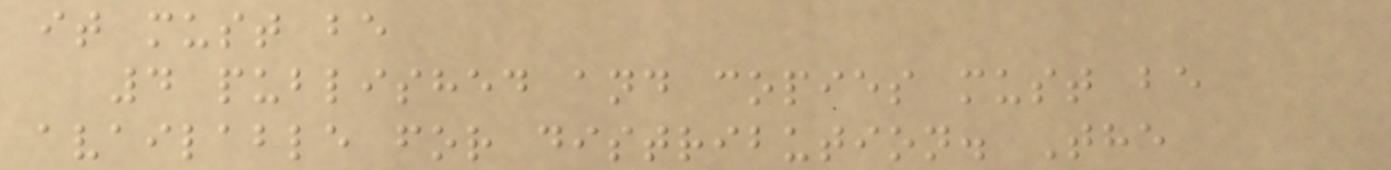it must be
4 published and copies must be
available for distribution. The
